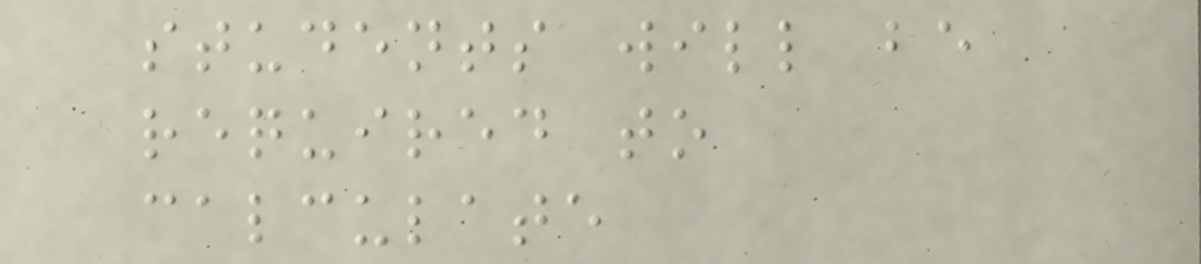students will be
required to
calculate
